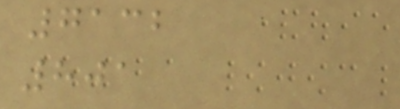7132
801
